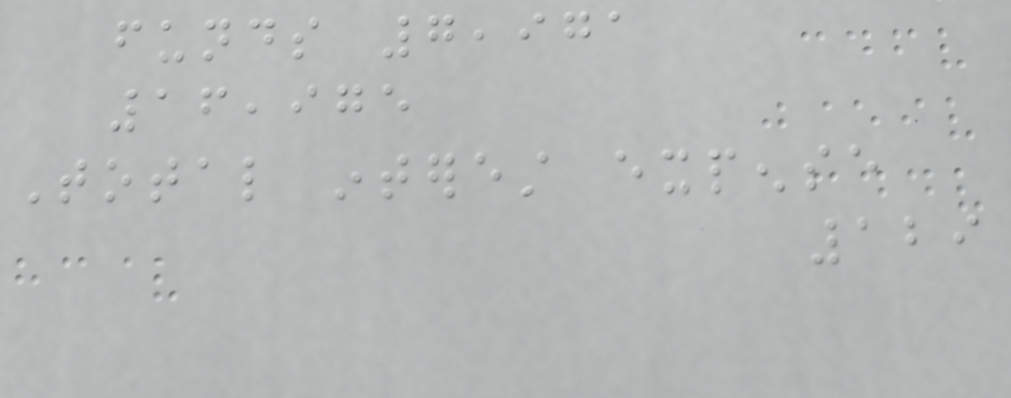funds 7,971
16,975
Total interest expense
129
